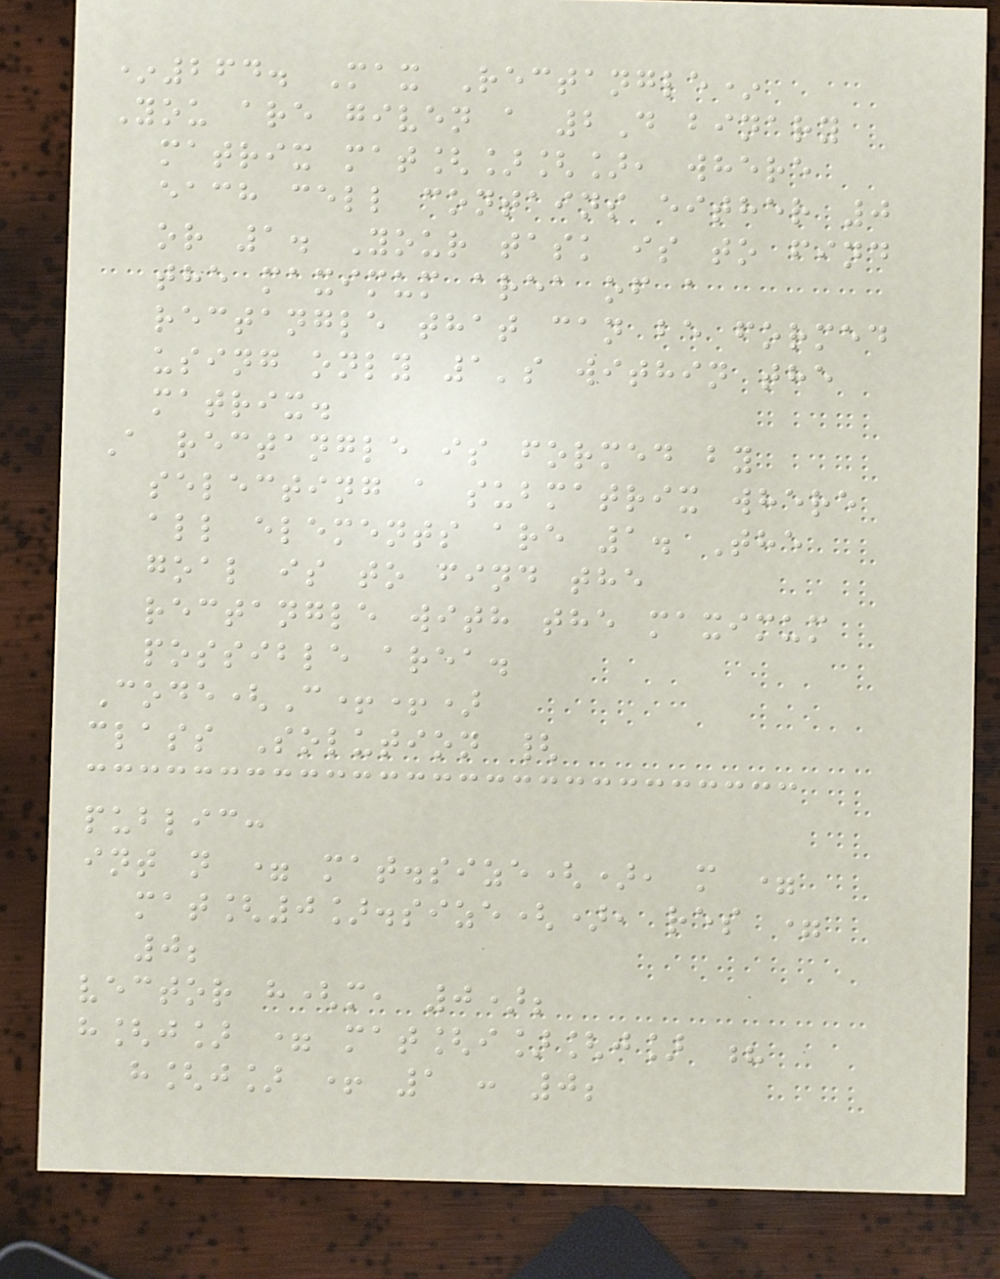*264. Max Rectangle*
You are given a 2D binary
matrix mat[][], where
each cell contains either 0
or 1. Your task is to find
the maximum area of a
rectangle that can be formed
using only 1's within the
matrix.
A rectangle is formed by
selecting a submatrix where
all elements are 1. The
goal is to find the
rectangle with the maximum
possible area.
Code(C++)
class Solution {
public:
int n = mat.size(), m =
mat[0].size(), res =
0;
vector h(m, 0);
h[j] = mat[i][j] ?
h[j] + 1 : 0;
